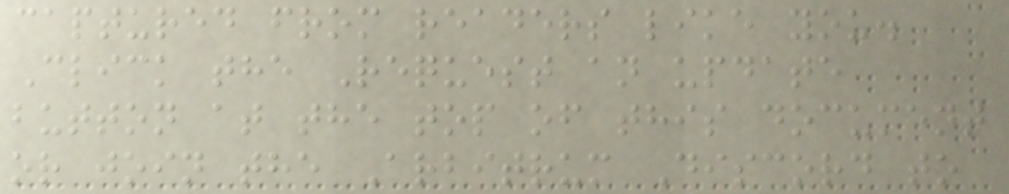captured from readers like you.
Click the Request an update
button at the top of this document
or join the Arbitrum Discord to
